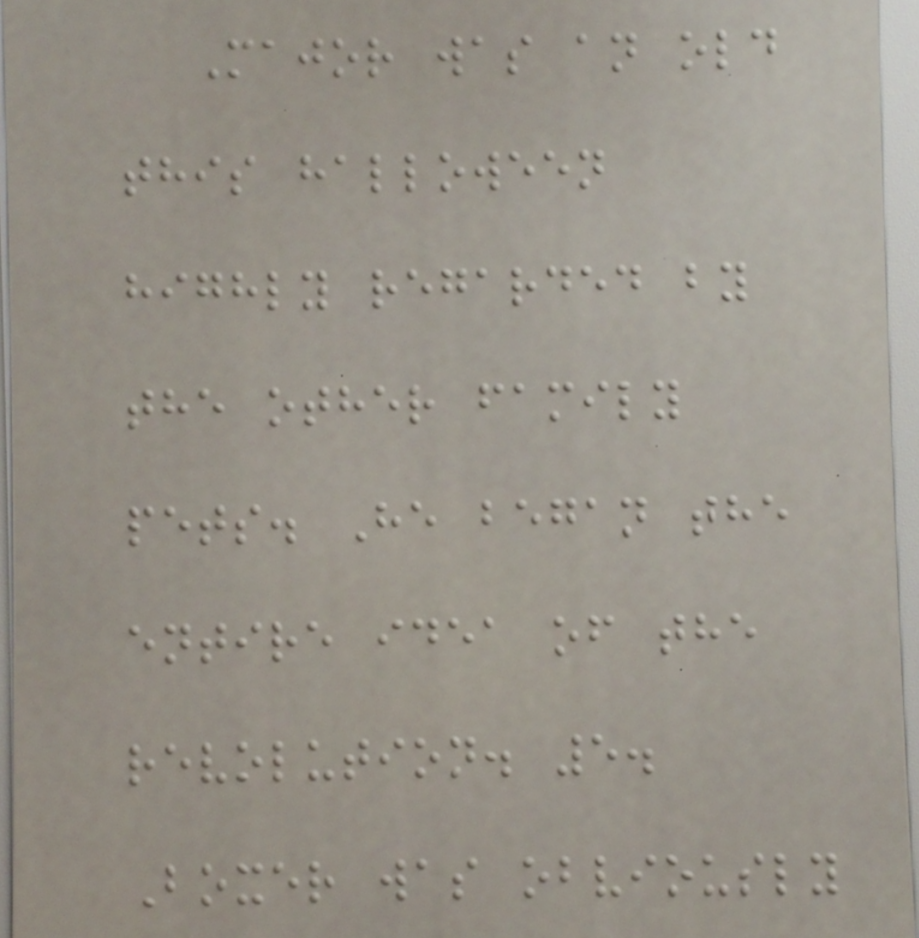Major was an old
this halloween
highly regarded by
the other family
pets. He began the
entire idea of the
revolution. 5.
Boxer was obviously
